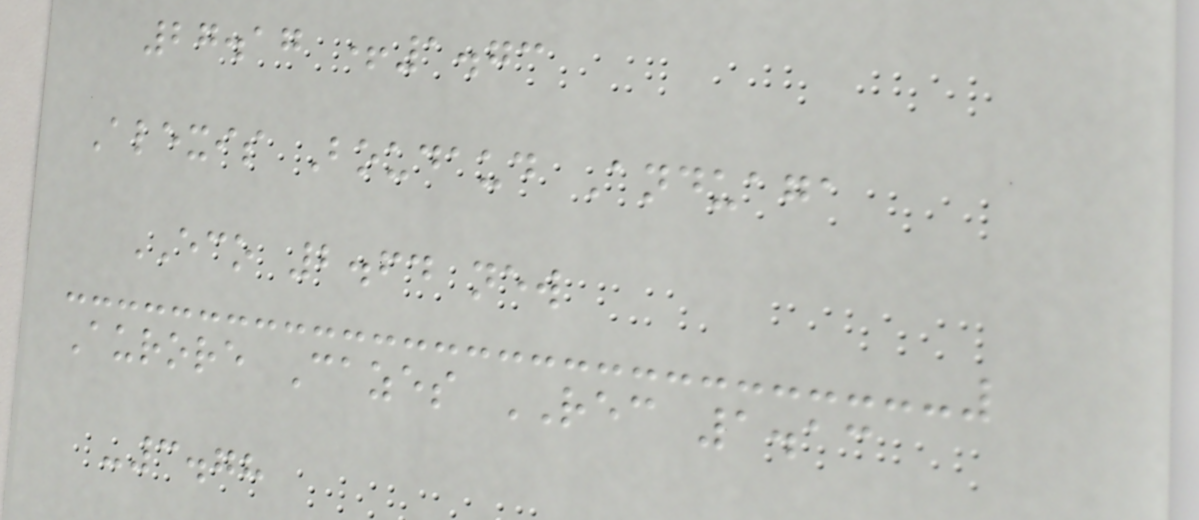27.17 +1.73
Alexis Boudaud Anduaga
ECO 2.64 new
Aurore Cazes REC 1.13
-3.78
